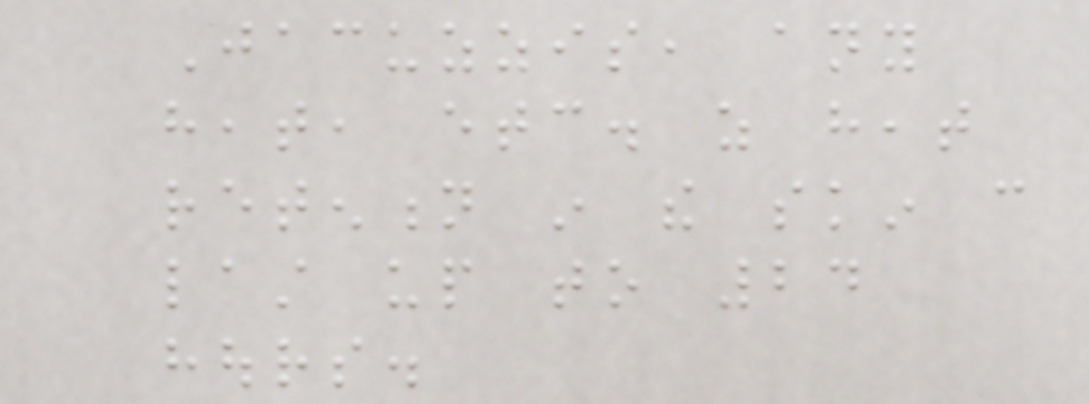Jacuzzis, any
heat, etc. as heat
retention in the skin can
last up to 24
hours.
